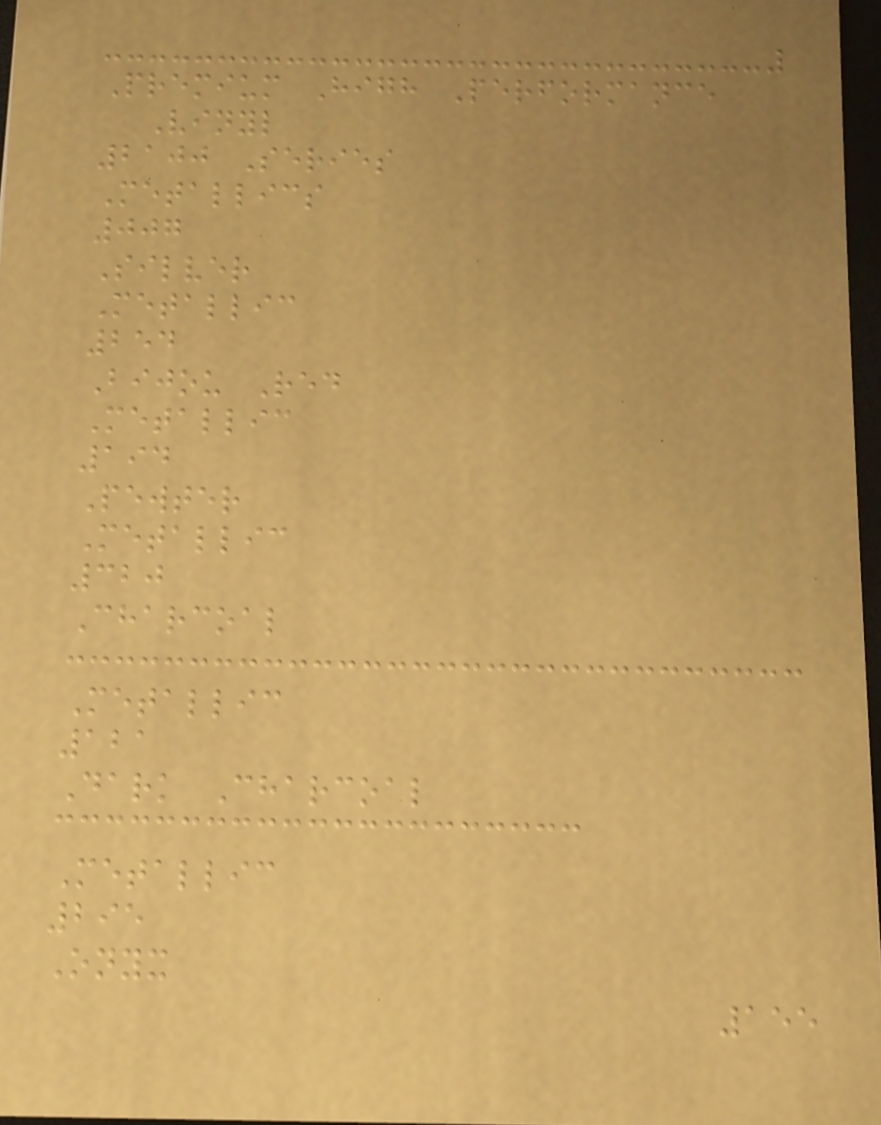Premium High Performance
Vinyl
2100 Series
Metallics
007
Silver
Metallic
254
Bijou Red
Metallic
194
Pewter
Metallic
320
Charcoal
Metallic
121
Dark Charcoal
Metallic
295
Onyx
155
